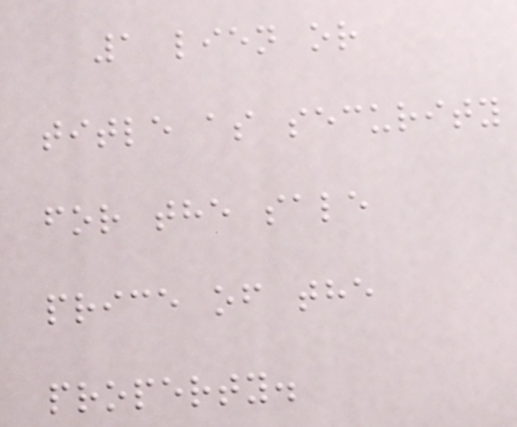1 lien or
title as security
for the sale
price of the
property.
